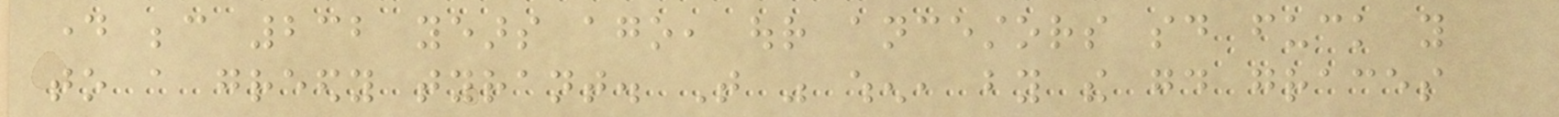day because 232 years ago, our ancestors said fuck you
to a greedy tyrant. That was when, by the good graces
